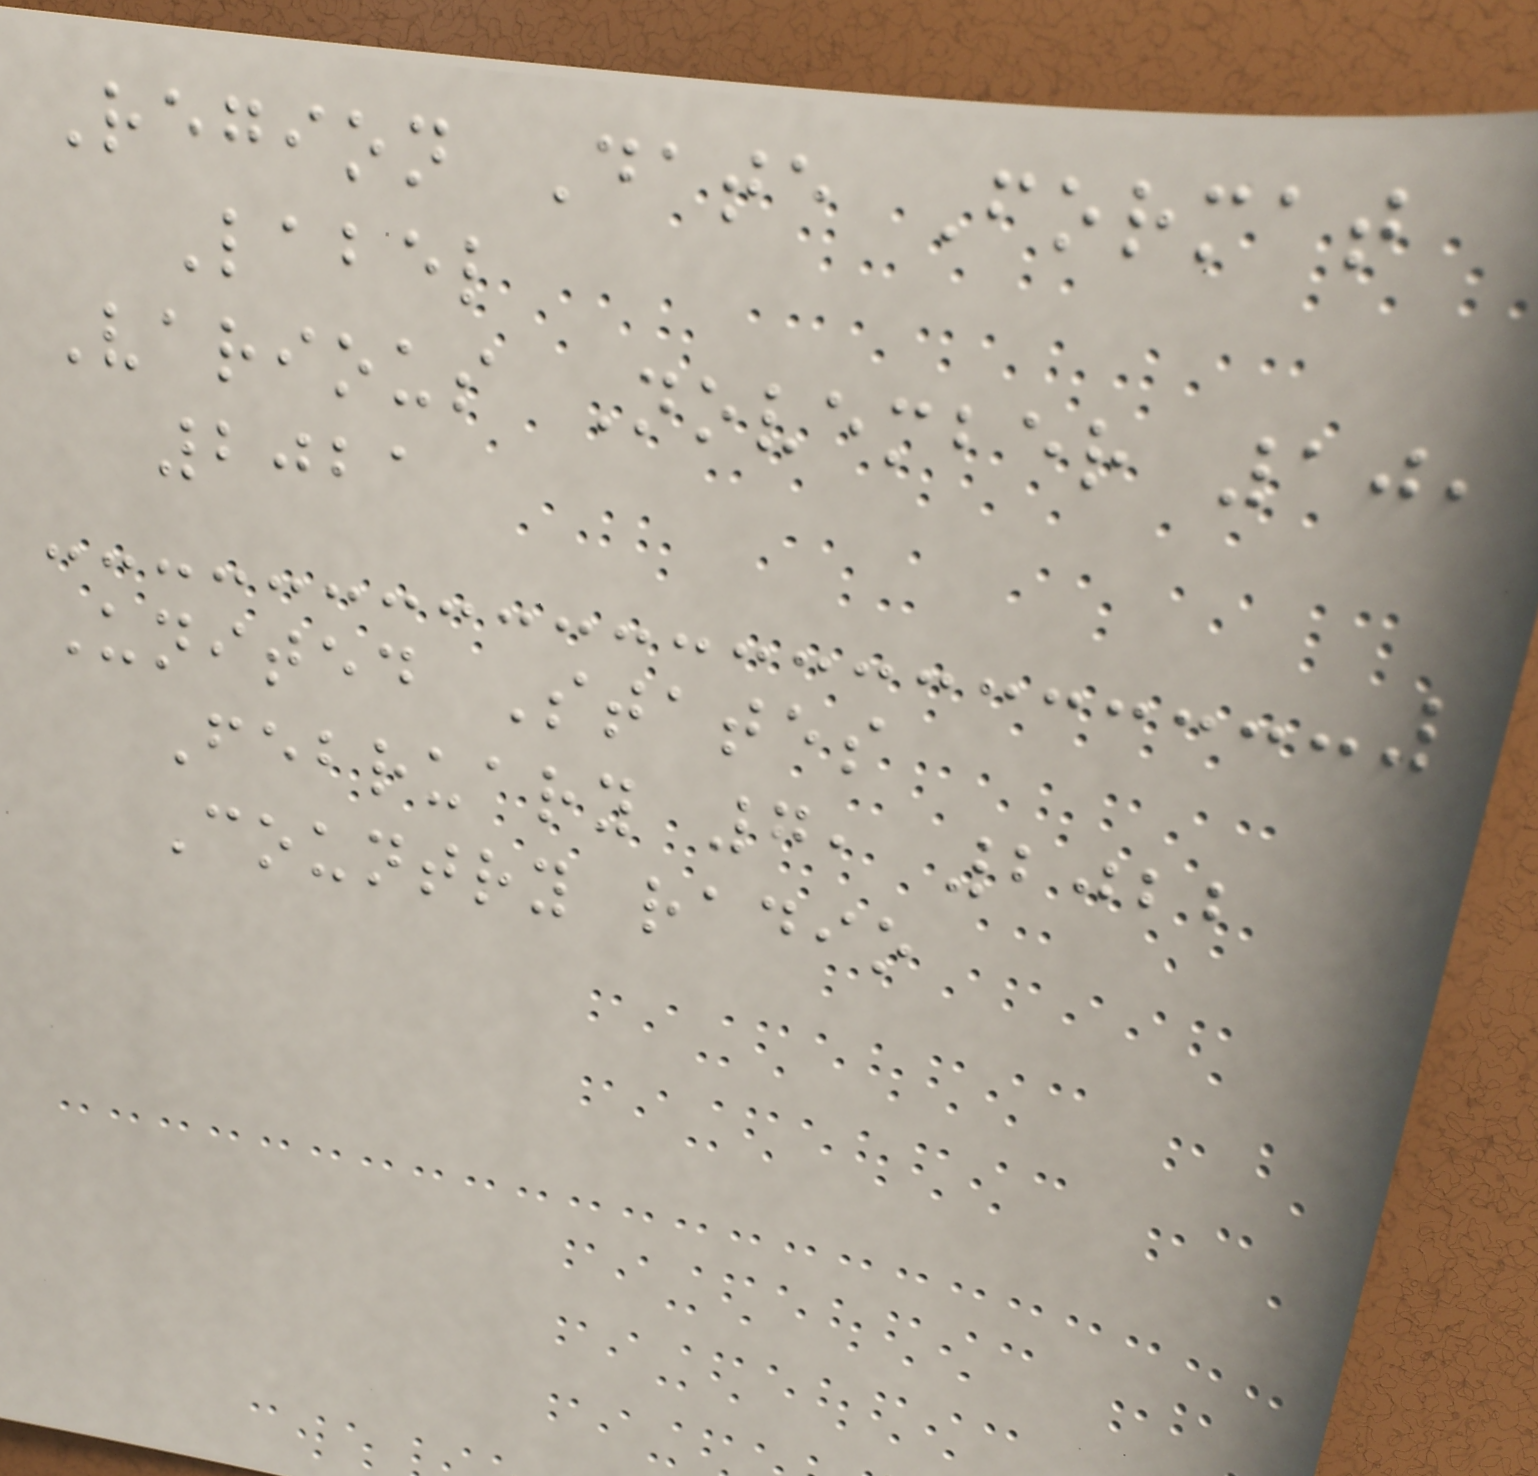Region Date Format
Label
Various November 10,
2021
United States
February 7, 2022
Country radio
